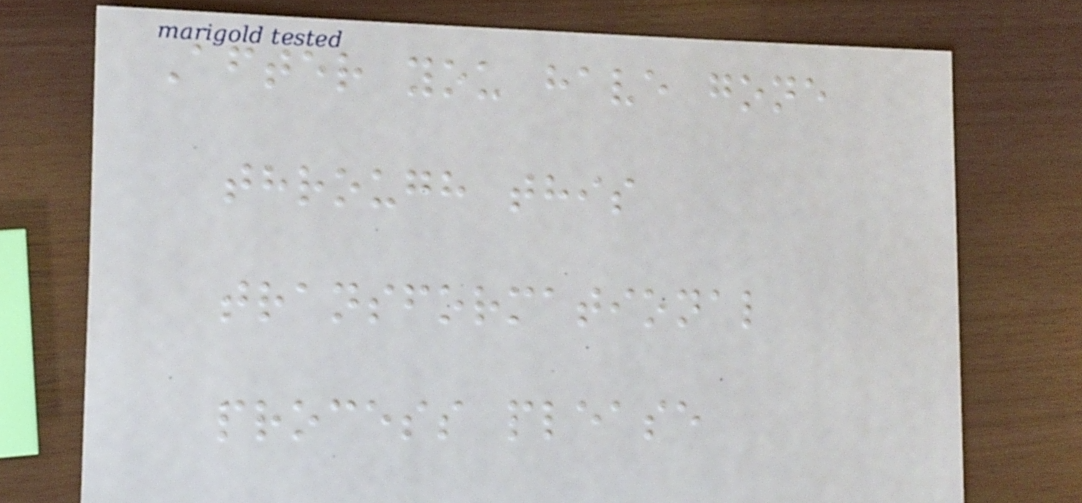After you have gone
through this
transformational
process please
